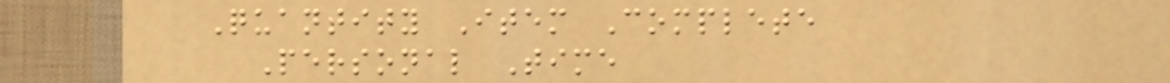Quantity Item Complete
Personal Time
